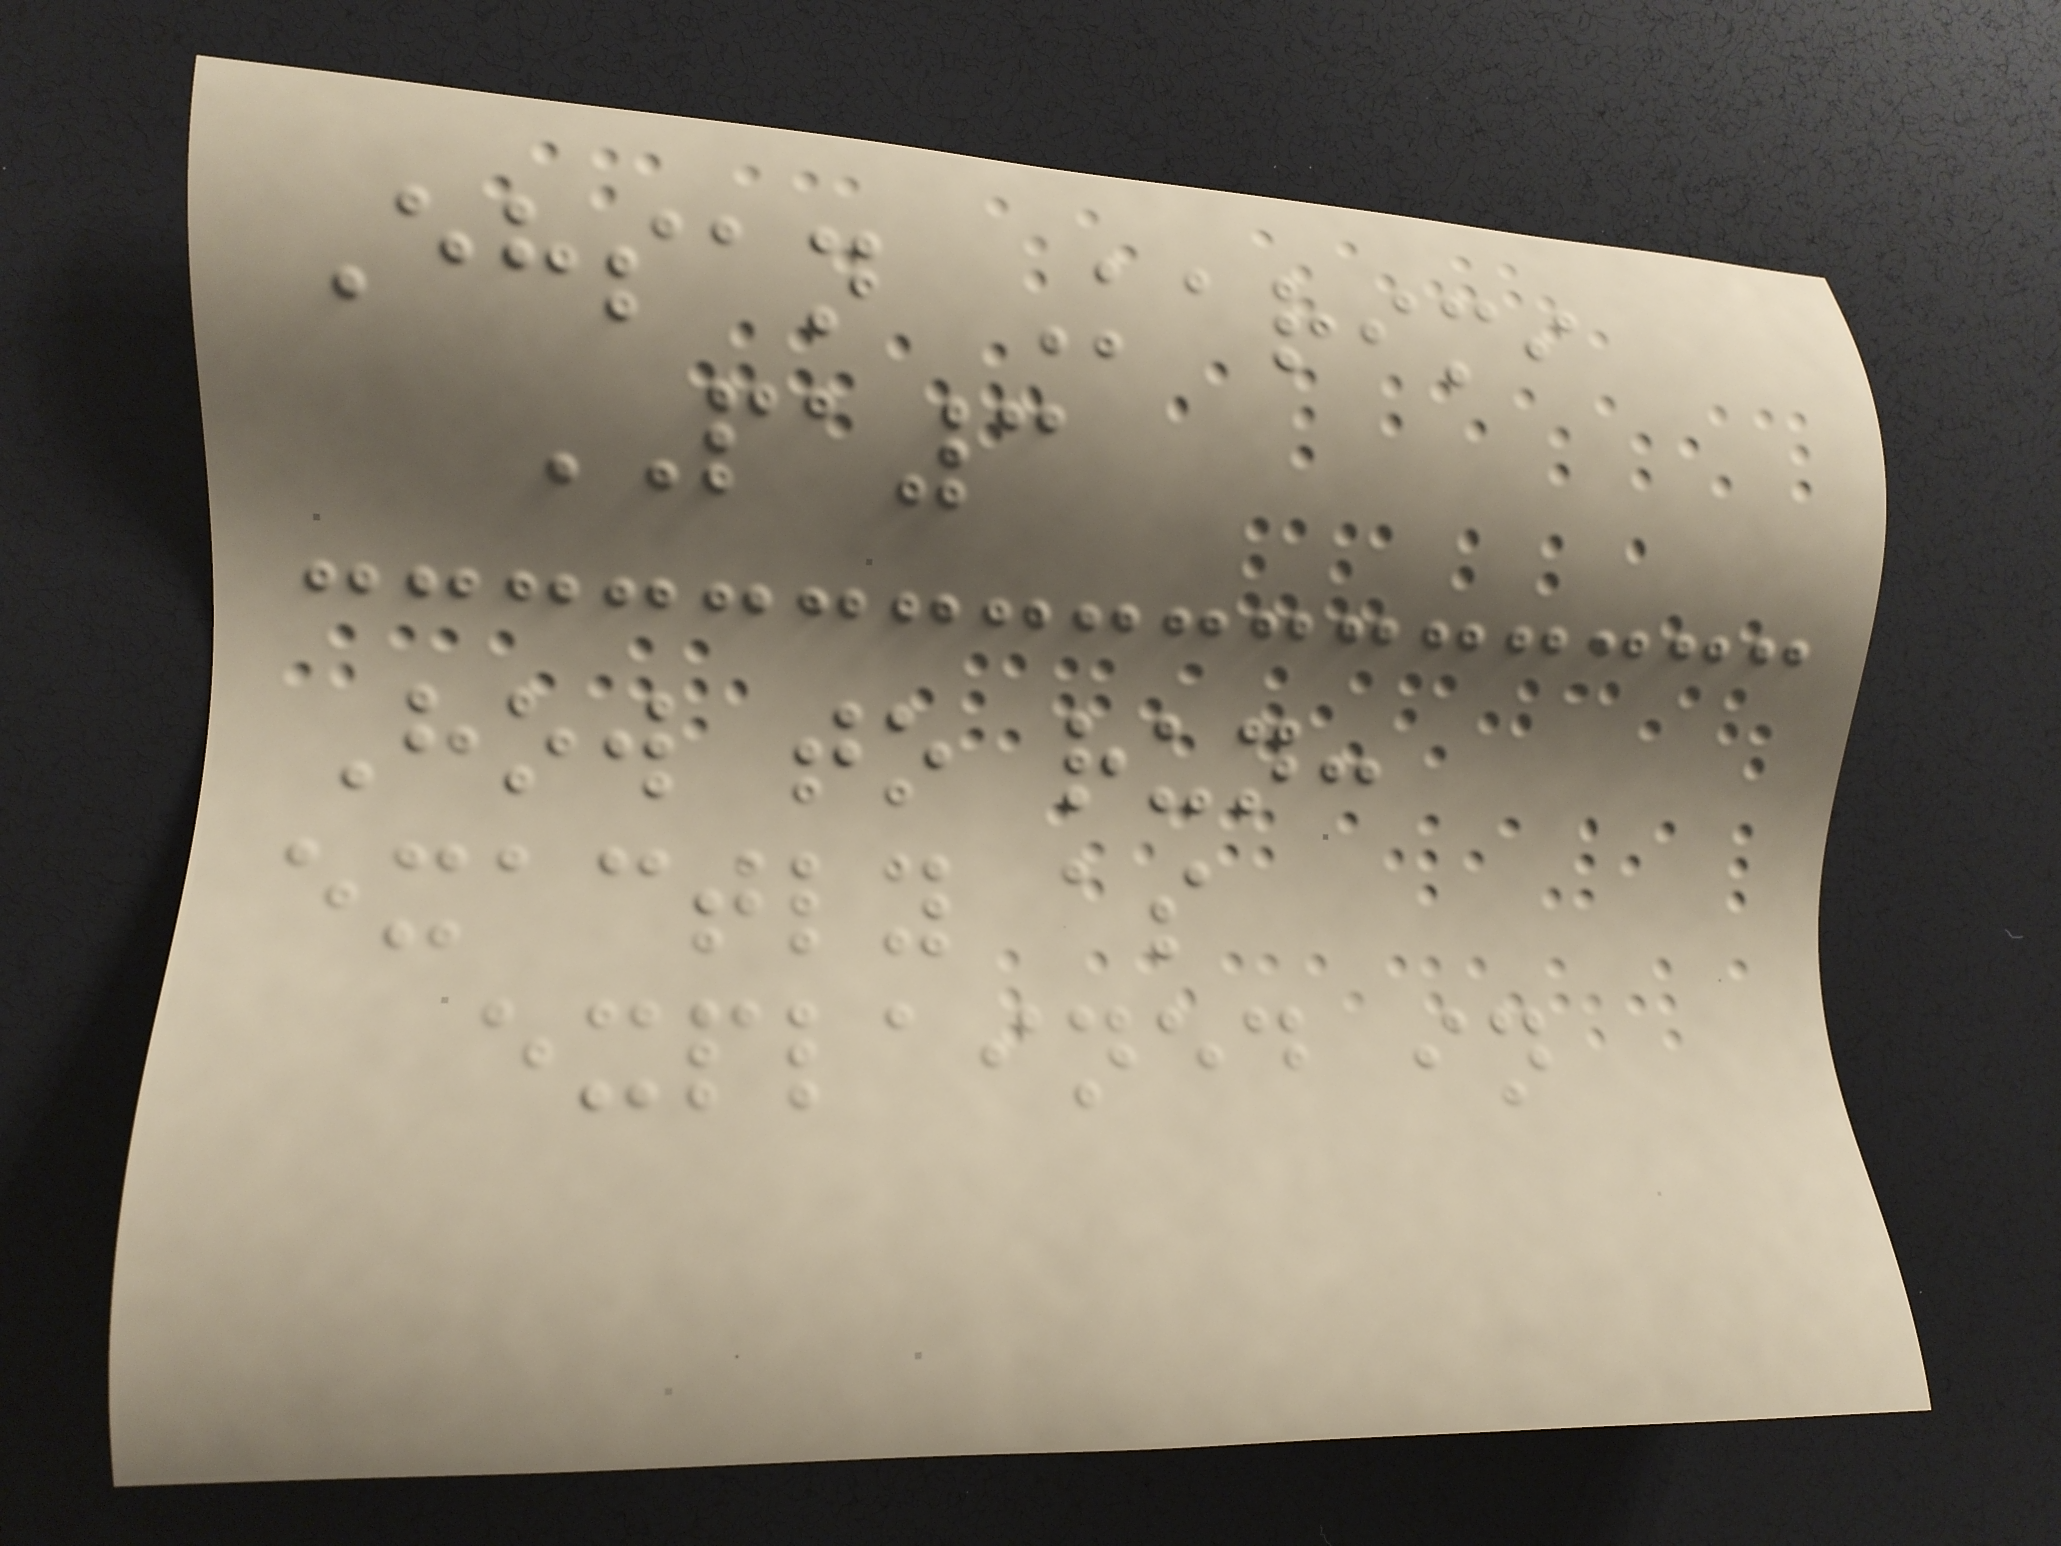Ehsan Karimi
PA3
How to run:
exactly as
explained in
